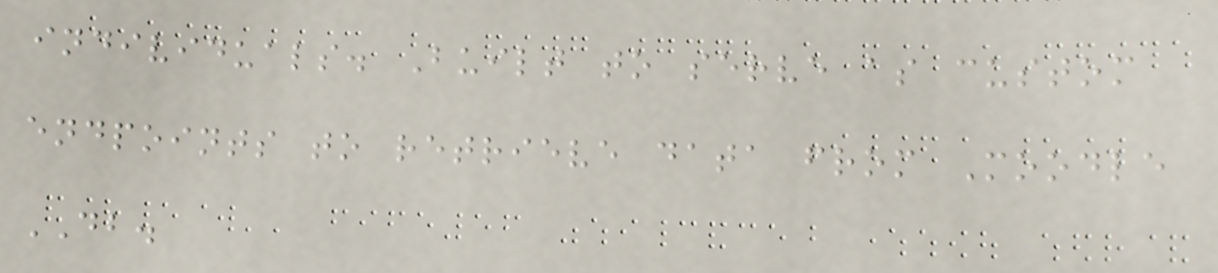individuals. Built to serve as custom
endpoints to retrieve data from Moodle
DB.
